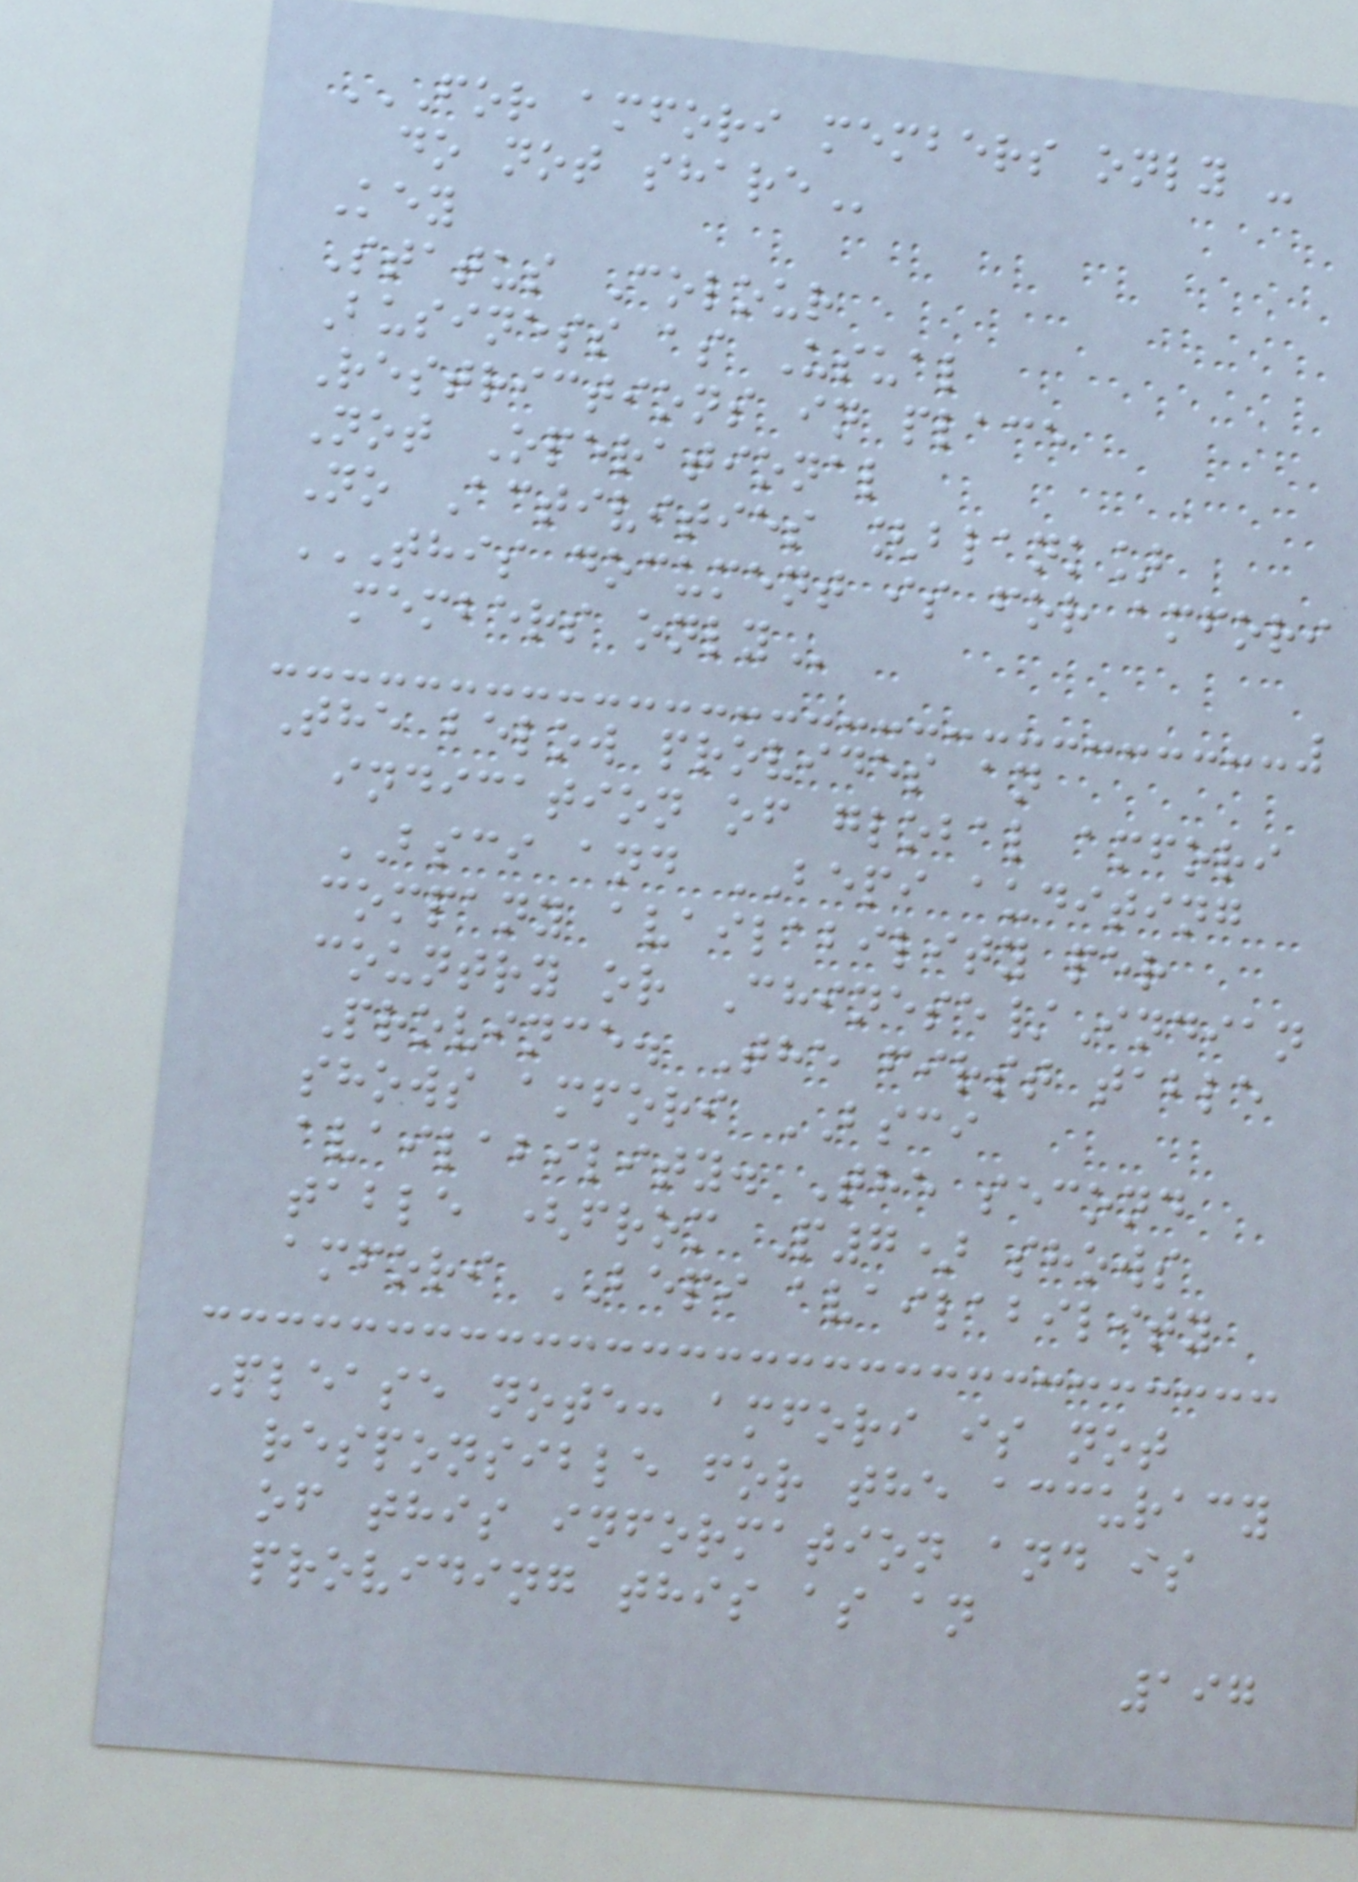FOR AMFORI MEMBERS ONLY -
DO NOT SHARE
Key
Status Colour
Business as Usual
Restrictions in place
Not Operational
No Activities [blank]
THIS DOCUMENT IS FOR AMFORI
MEMBERS ONLY
The below provides an
indication of global amfori
BSCI and BEPI auditing
company availability per
country or Chinese/Indian
Province. The first table
shows amfori BSCI
availability. The second
table (from P7) shows
amfori BEPI availability
Please note: amfori is not
responsible for the accuracy
of this information and is
providing this as an
197
